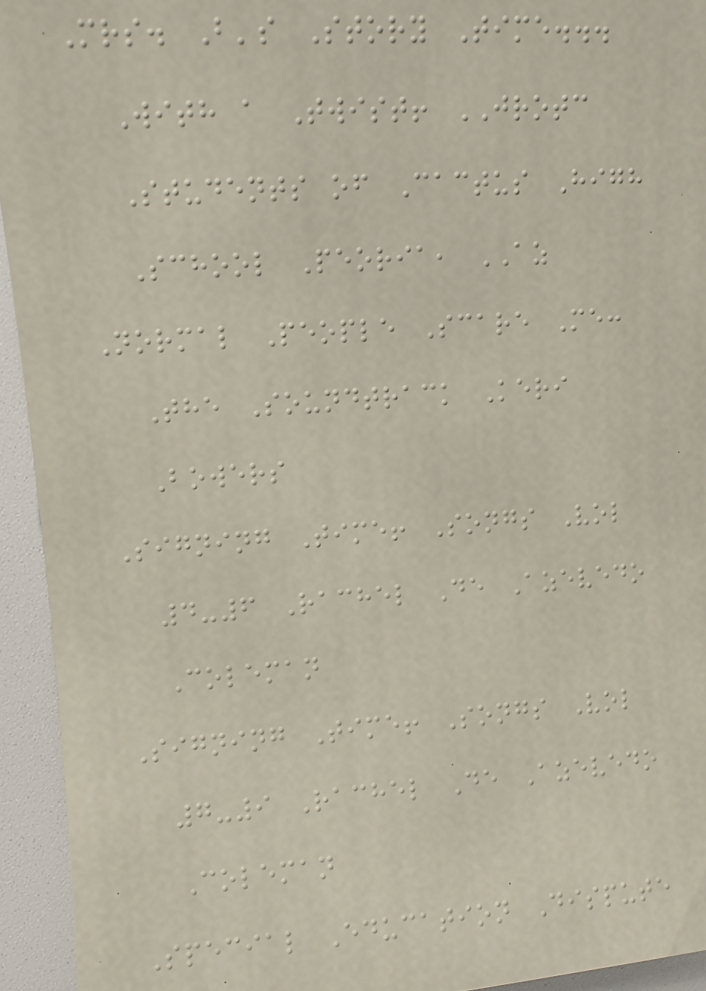Mrs. B's Story Time...
With a Twist! JROTC
Students of Cactus High
School Peoria, AZ
Normal People Scare Me:
The Soundtrack Keri
Bowers
Signing Time! Songs Vol
4-6 Rachel De Azevedo
Coleman
Signing Time! Songs Vol
7-9 Rachel De Azevedo
Coleman
Special Education Dispute
